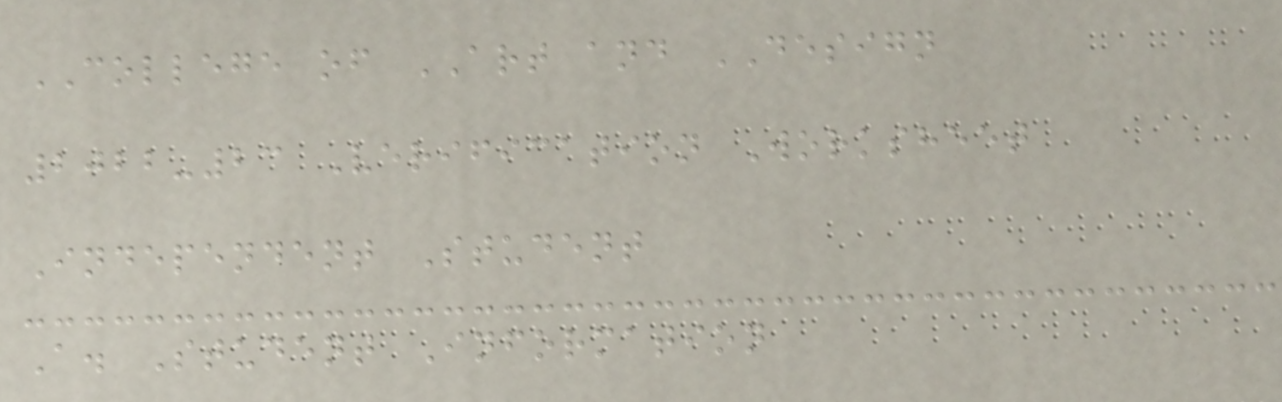COLLEGE of ART and DESIGN
2022-23 Verification Worksheet
Independent Student
A. Student Information
